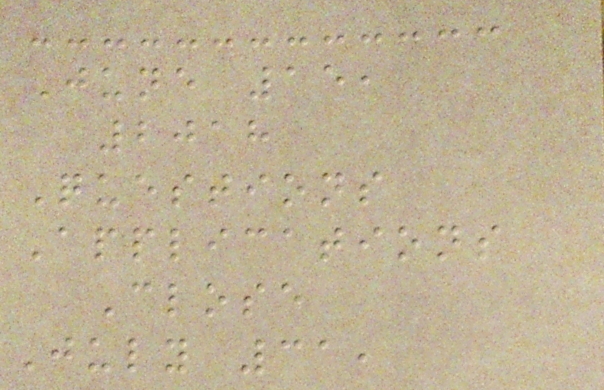June 15,
2018
Questions
Applications
Close
July 31,
